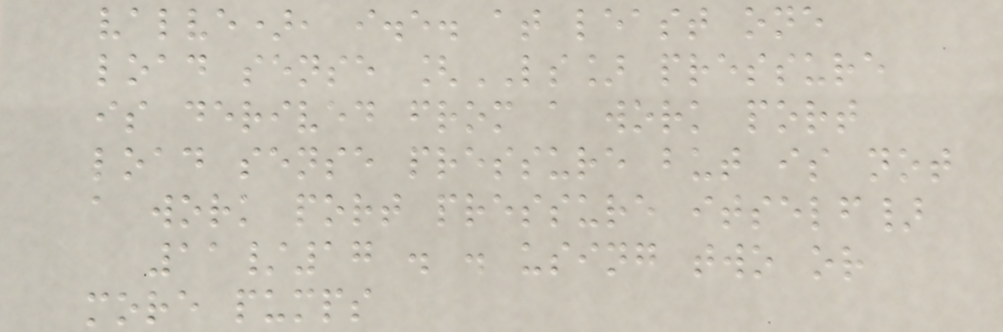valve), i.e. at least one
load sense [LS] pressure
is derived from a work port
load sense pressure but is not
a work port pressure itself}
11/17 . . using two or
more pumps
